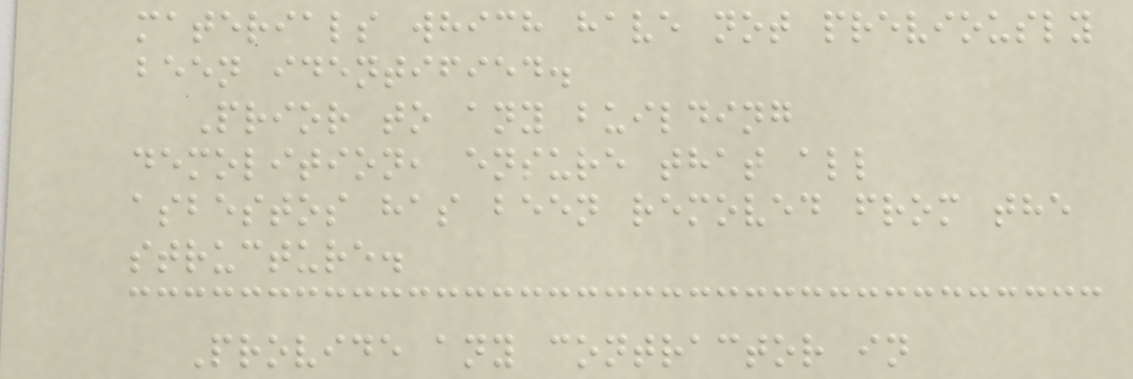materials which have not previously
been identified.
Prior to any building
demolition, ensure that all
asbestos has been removed from the
structure.
Provide any contractor in
